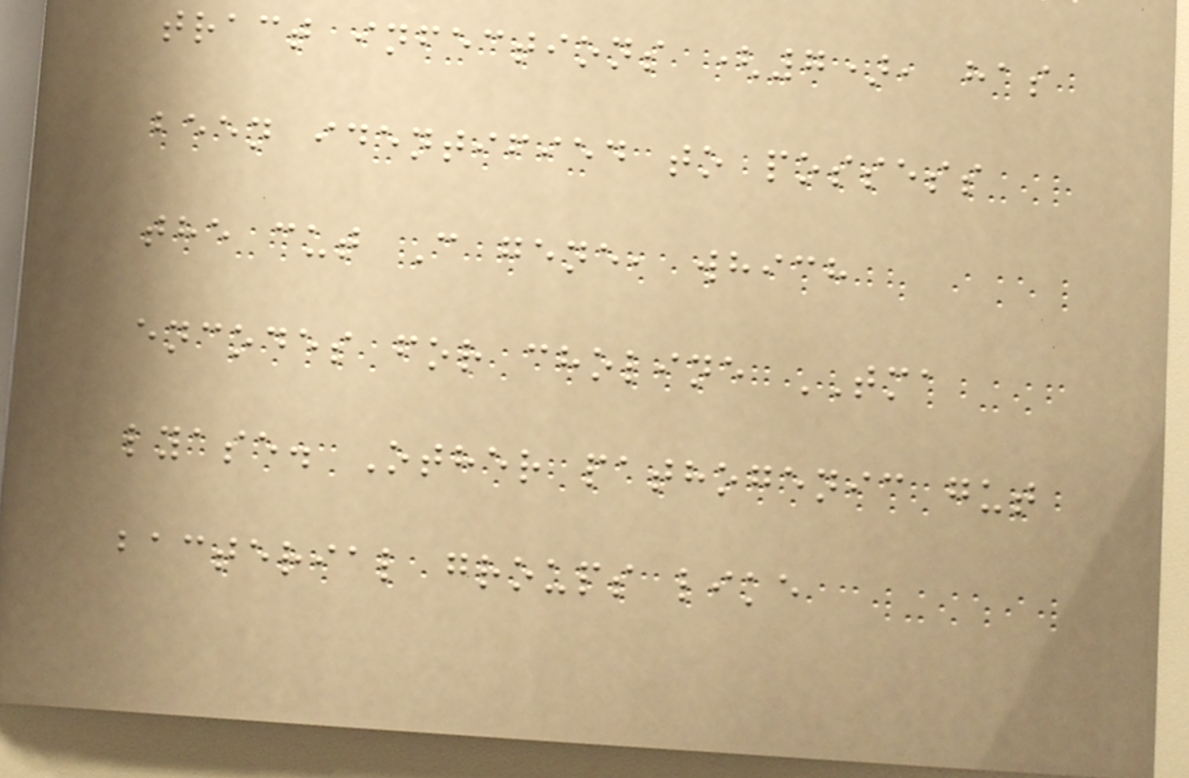tract infections (7), has
been identified to possess
the cut C gene, which
encodes for choline TMA
lyase. Other pathogenic gut
bacterial groups like
